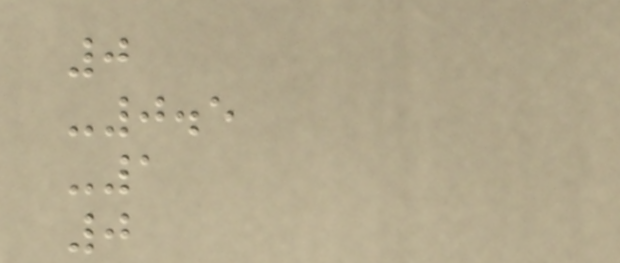0
-0.5
-1
0
